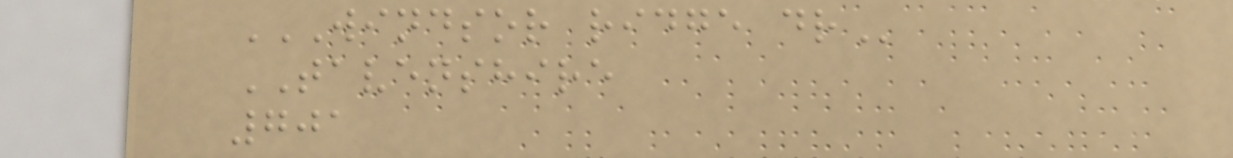WINDSOR RIDGE DR
TAVENSHIRE
701
